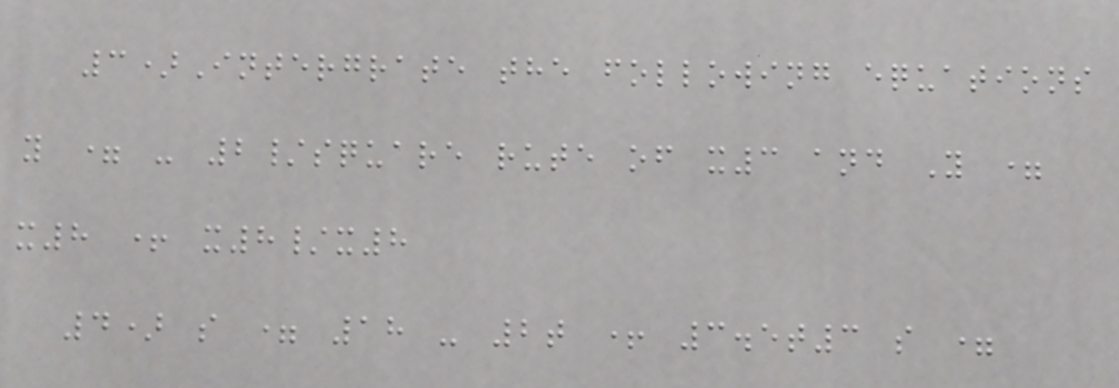3)Intergrate the following equations
y = - 2/square rute of x3 and Y =
x8 + x8/x8
4) s = 18 - 2t + 3.5t3 s =
